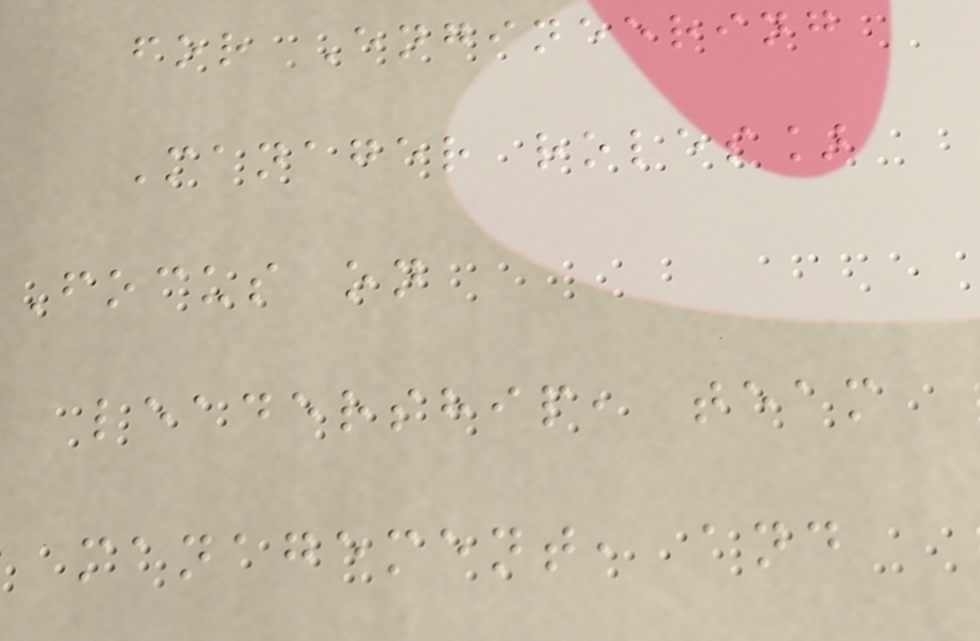for Engineering
Manager roles]
Focus on
leadership, team
management, and
